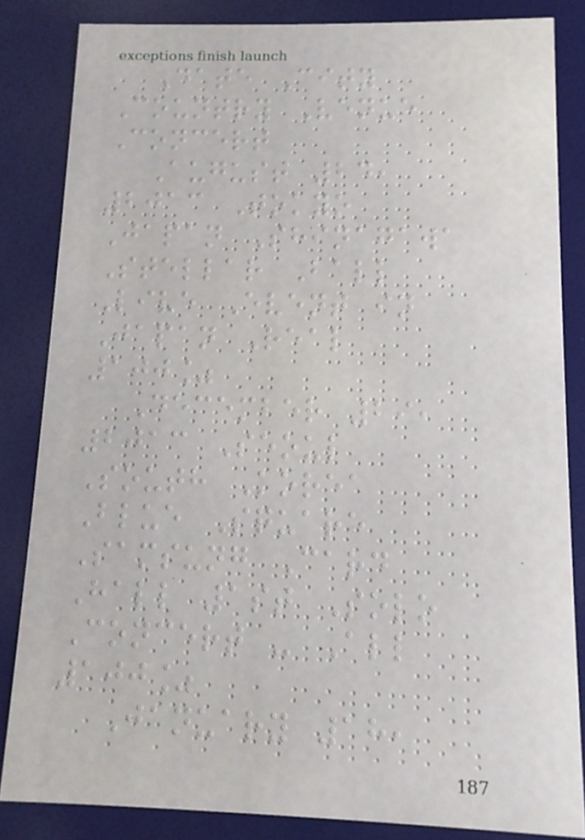Date City
Country Venue
Concert
August 24,
2013 Tokyo
Japan Shinagawa
Stellar Ball
Live Event in
Japan Real
100%
December 29,
2013 Seoul
South Korea
Blue Square
Samsung Card
Hall 1st Solo
Concert - All
100%
January 18,
